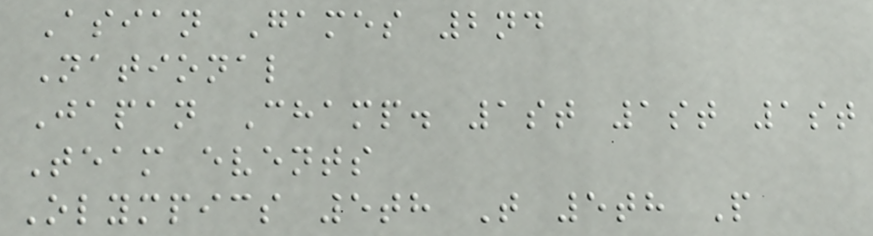Asian Games 2nd
National
Japan Champ. 1st 1st 1st
Team events
Olympics 5th T 5th P
